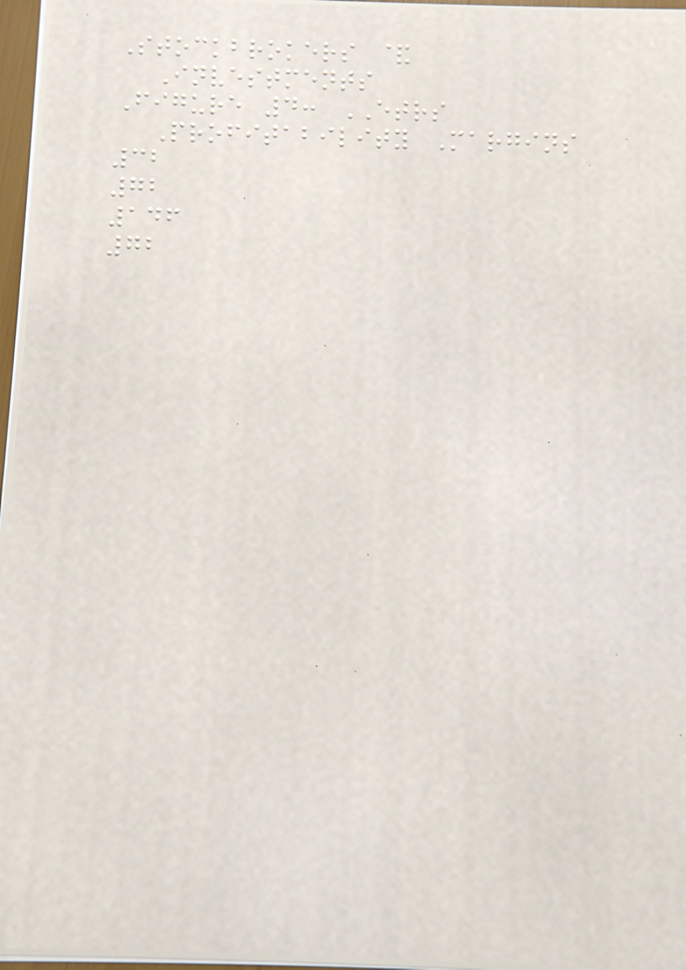Stockbrokers &
Investments
Figure 4: ETRS
Profitability Margins
32
72
146
72
